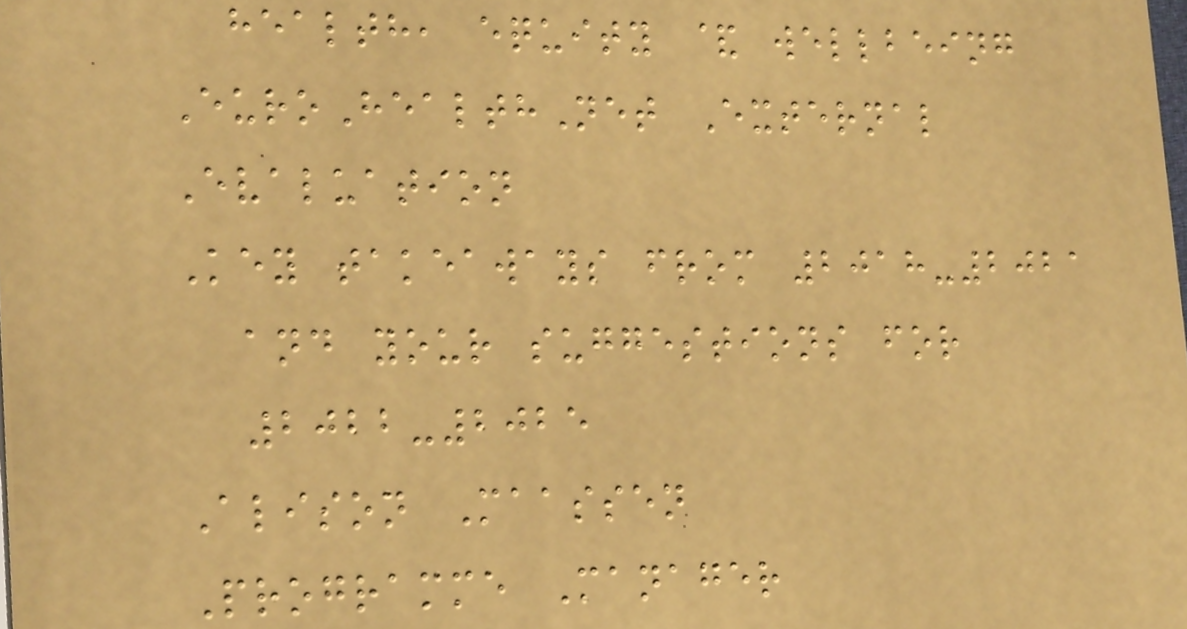health, equity & wellbeing
EuroHealthNet External
Evaluation
Key takeaways from 2018-2021
and your suggestions for
2022-2025
Alison Maassen
Programme Manager
